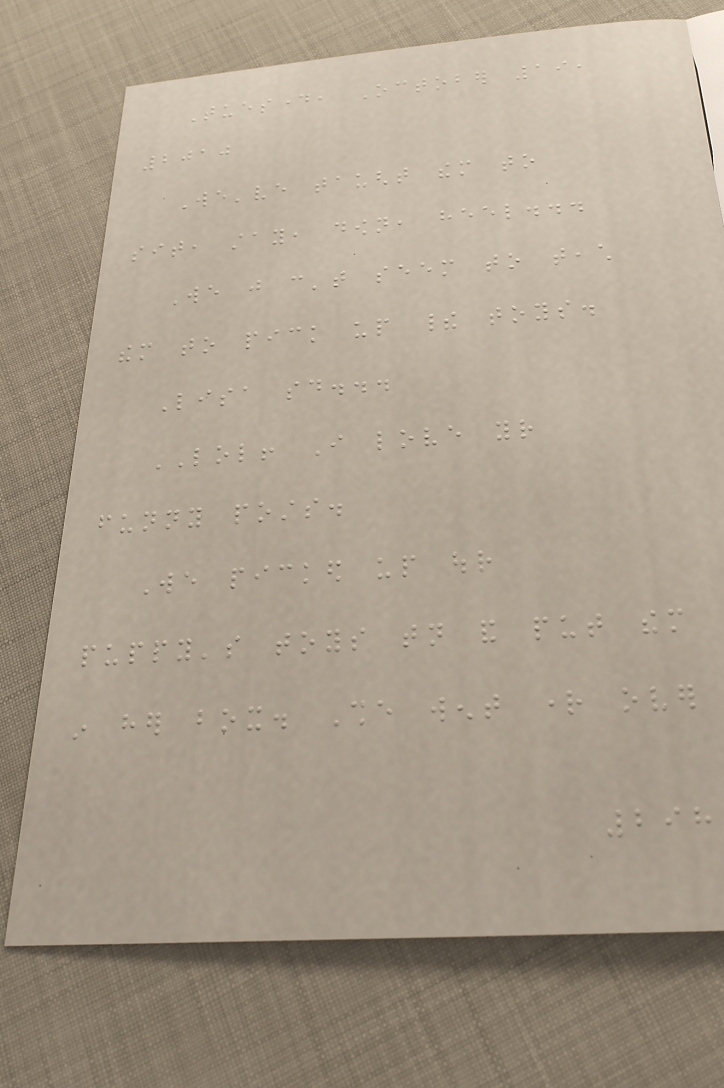Tuesday, October 19,
2010
We've taught them to
sit, stay, down, heel...
We just can't seem to teach
them to pick up their toys.
Lisa said...
LOL! I love your
funny posts.
We picked up our
puppy's toys tonight and put them
in her box. She went right over
298
